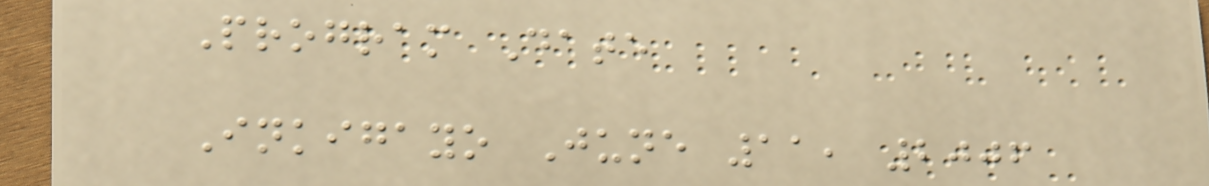Program Date
Inkigayo June 11, 2006
